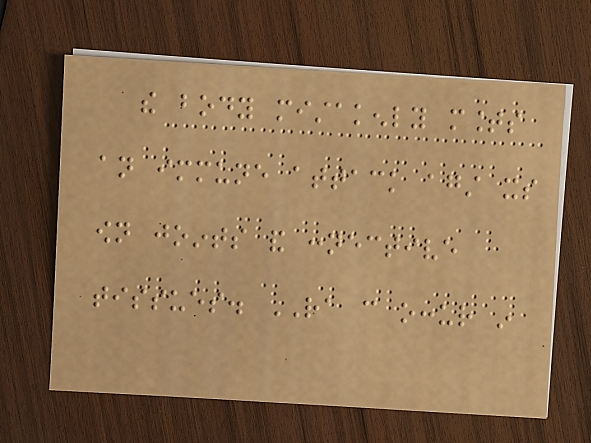the body mistakenly mounts
an immune attack against its
own joints and connective
tissues. RA can occur in
